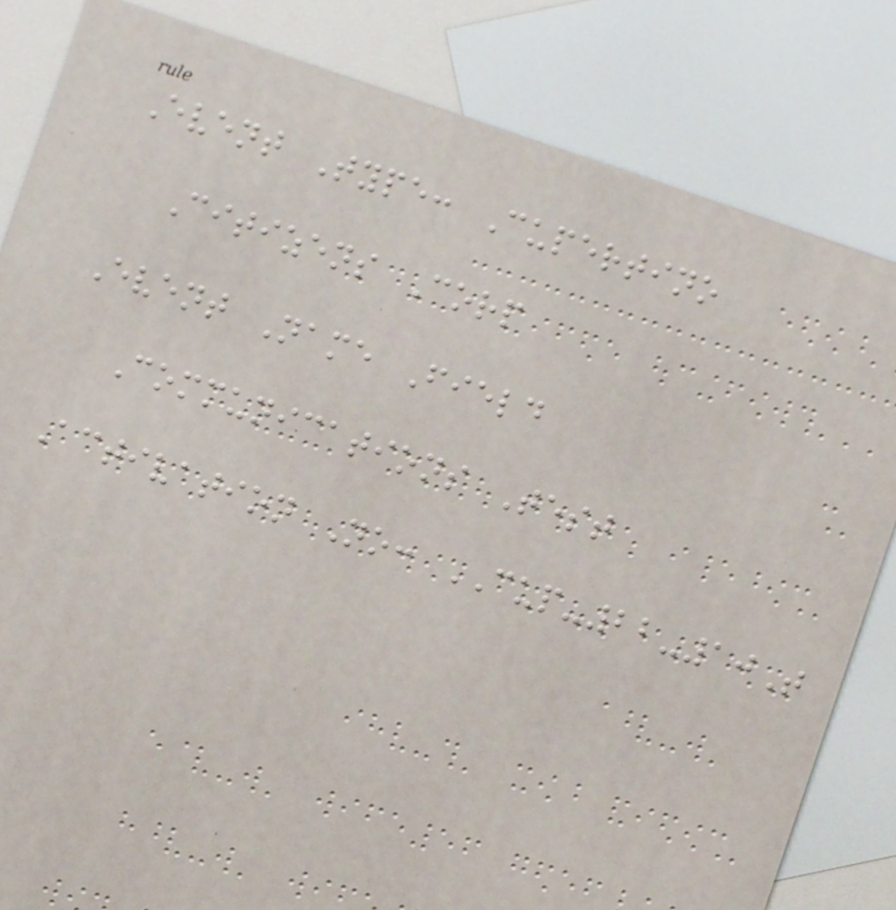Event Type: Cupertino
Citizens Corp
Event Name Field
Communications Test
Activation No: CUP-22-10T
